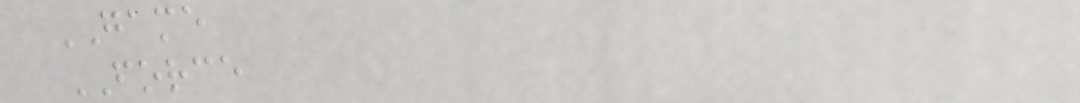GAME
FORCE
